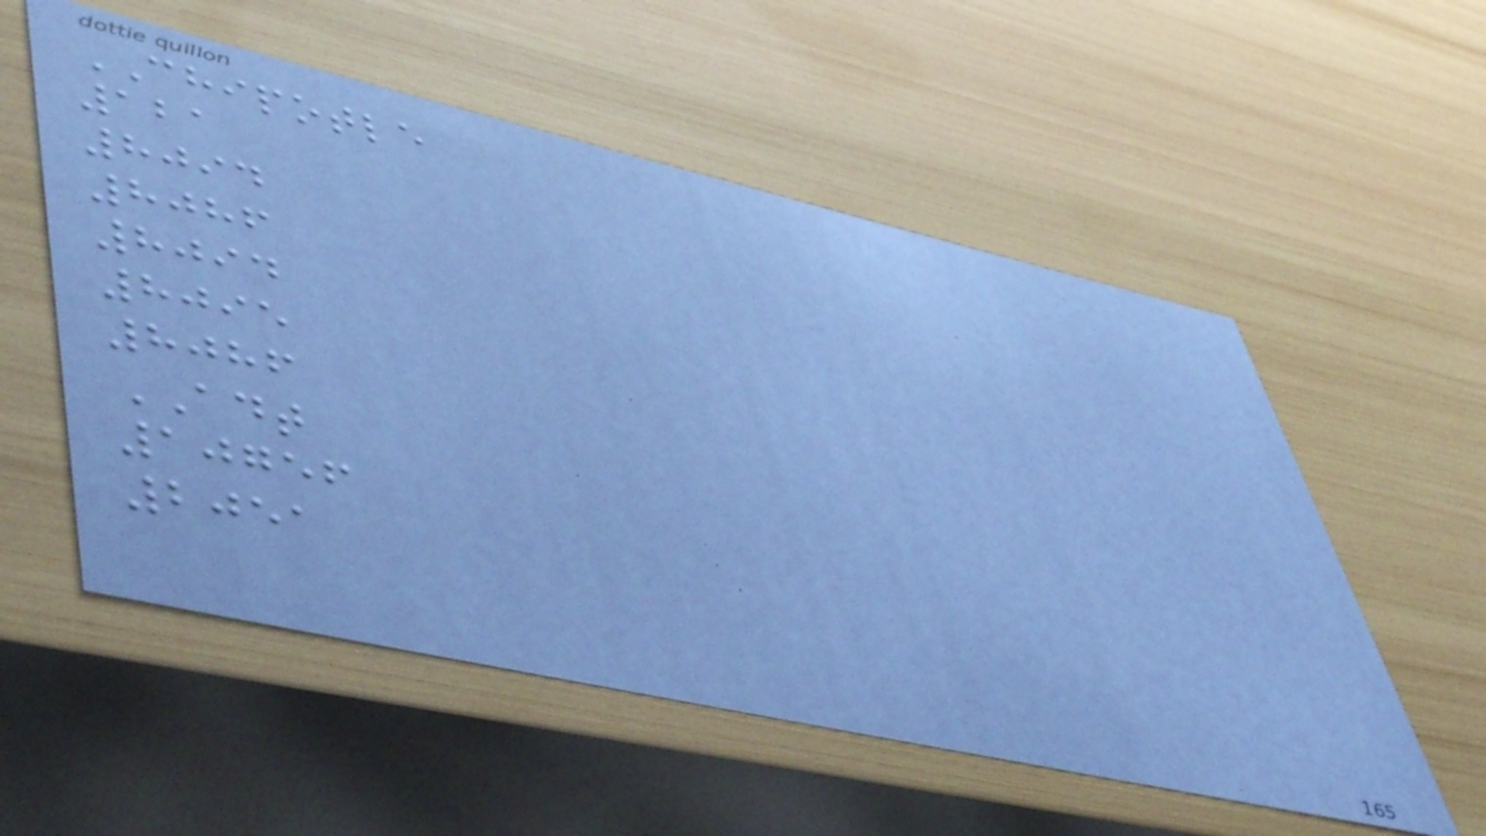CHIPOTLE
121
8094
8086
8094
8095
8086
ADT
10756
2051
